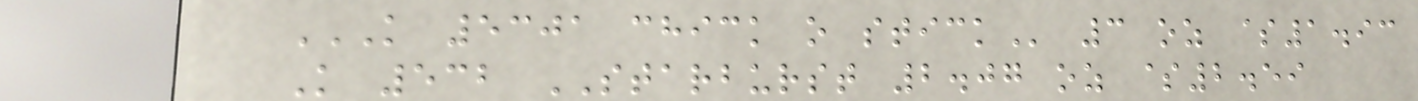K 5301 CHICK O STICK 3 oz $1.93
K 532 STARBURST 2.07 oz $2.59
